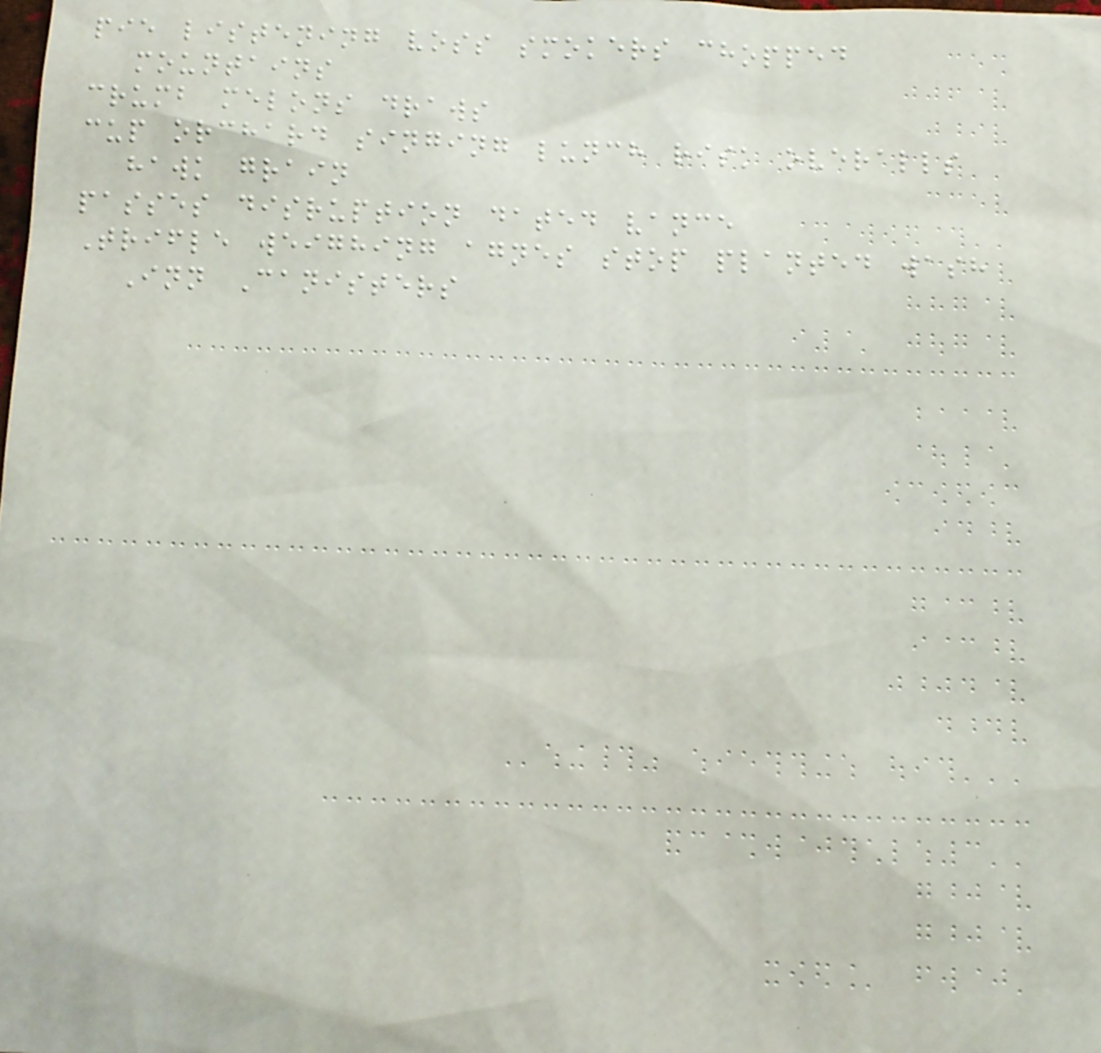pie listening voss smokers chopped
mountains
crumb melons draws
cup orchard singing lunch risk overalls
hawk grain
passes disruption dated vance
Trifle weighing agnes stop planted wash
Inn Canisters
